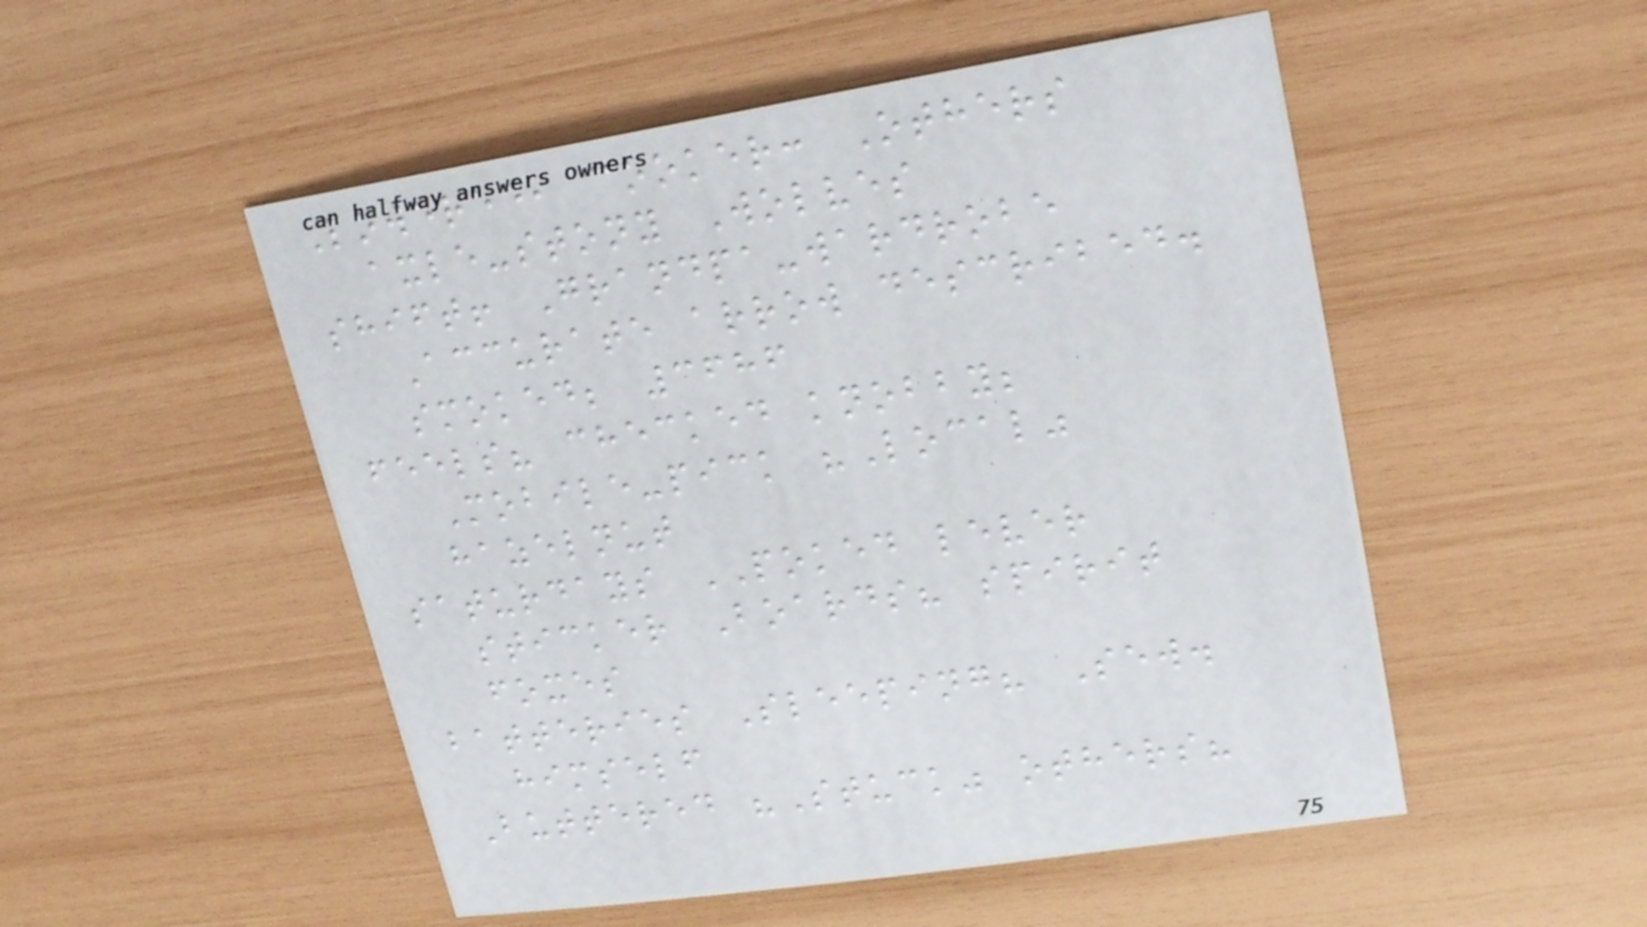Lowered, cooker: Others
axle-stony Wolves
shift! Grandpa-wardrobe
Accurate arrow described.
smoked; 3686
feels? checked knobby;
Mobile-pick "Local"
hazelnut
saturdays POKED lever
sticker Boards? spirit
foxes
batteries Sleeping? Sew.
himself
Buttered "Stuck" others?
